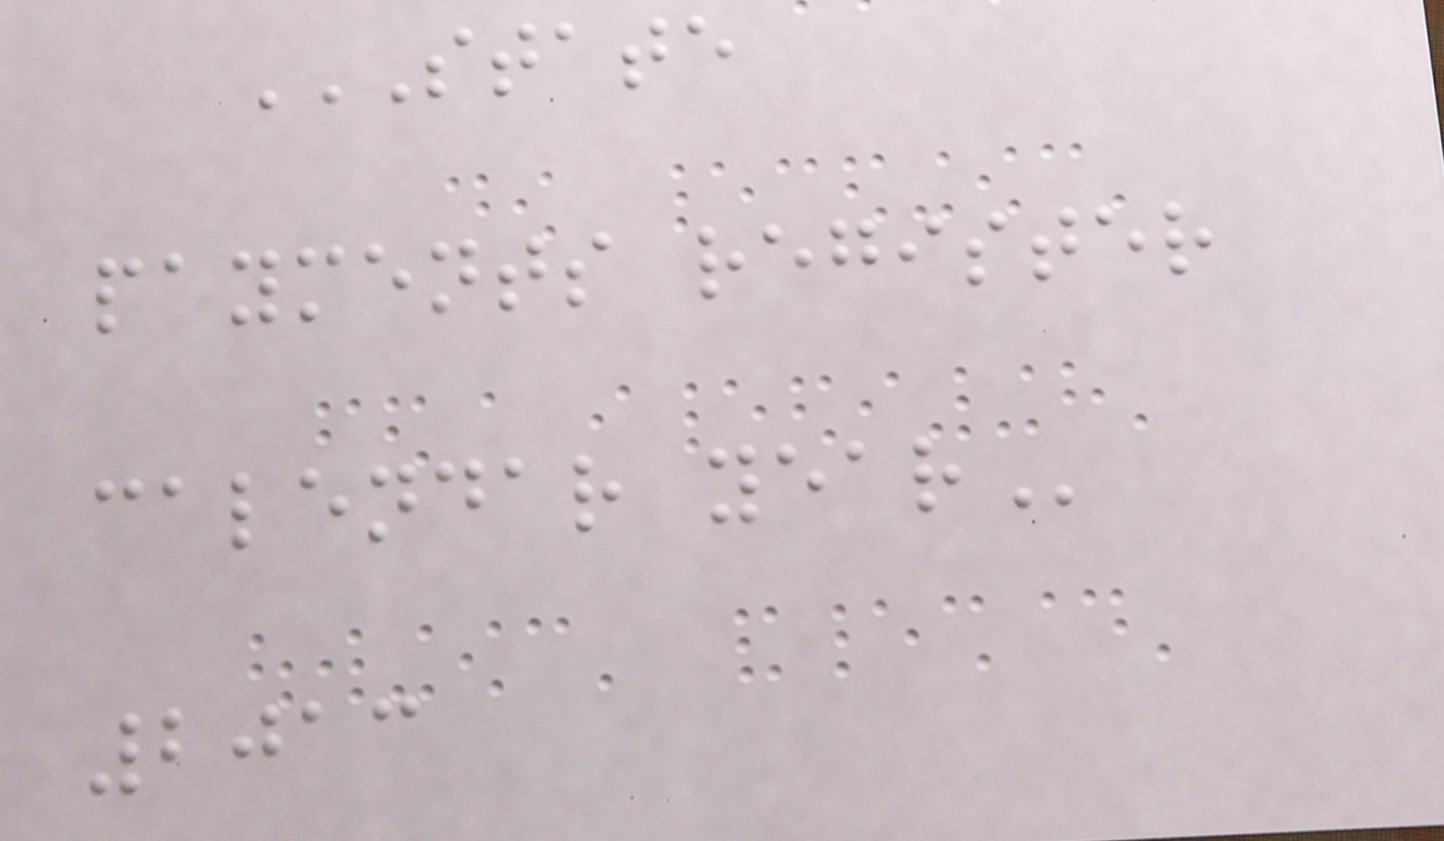STATE
PAYMENTS REGISTER
CALENDAR YEAR
2013
